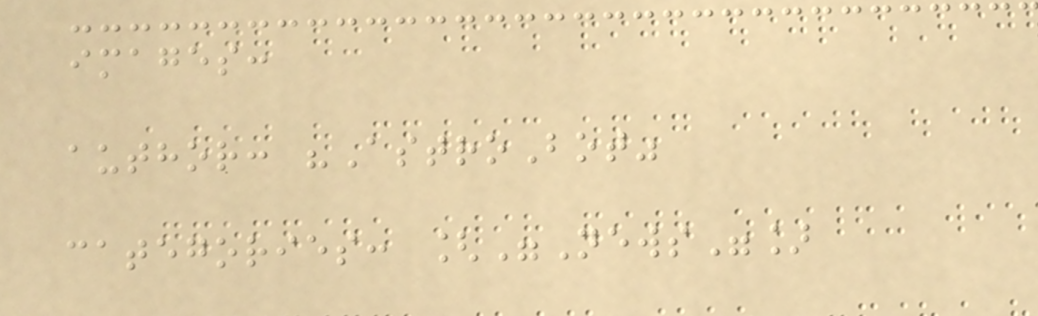images:
author: "AstroBot"
categories: ["News"]
